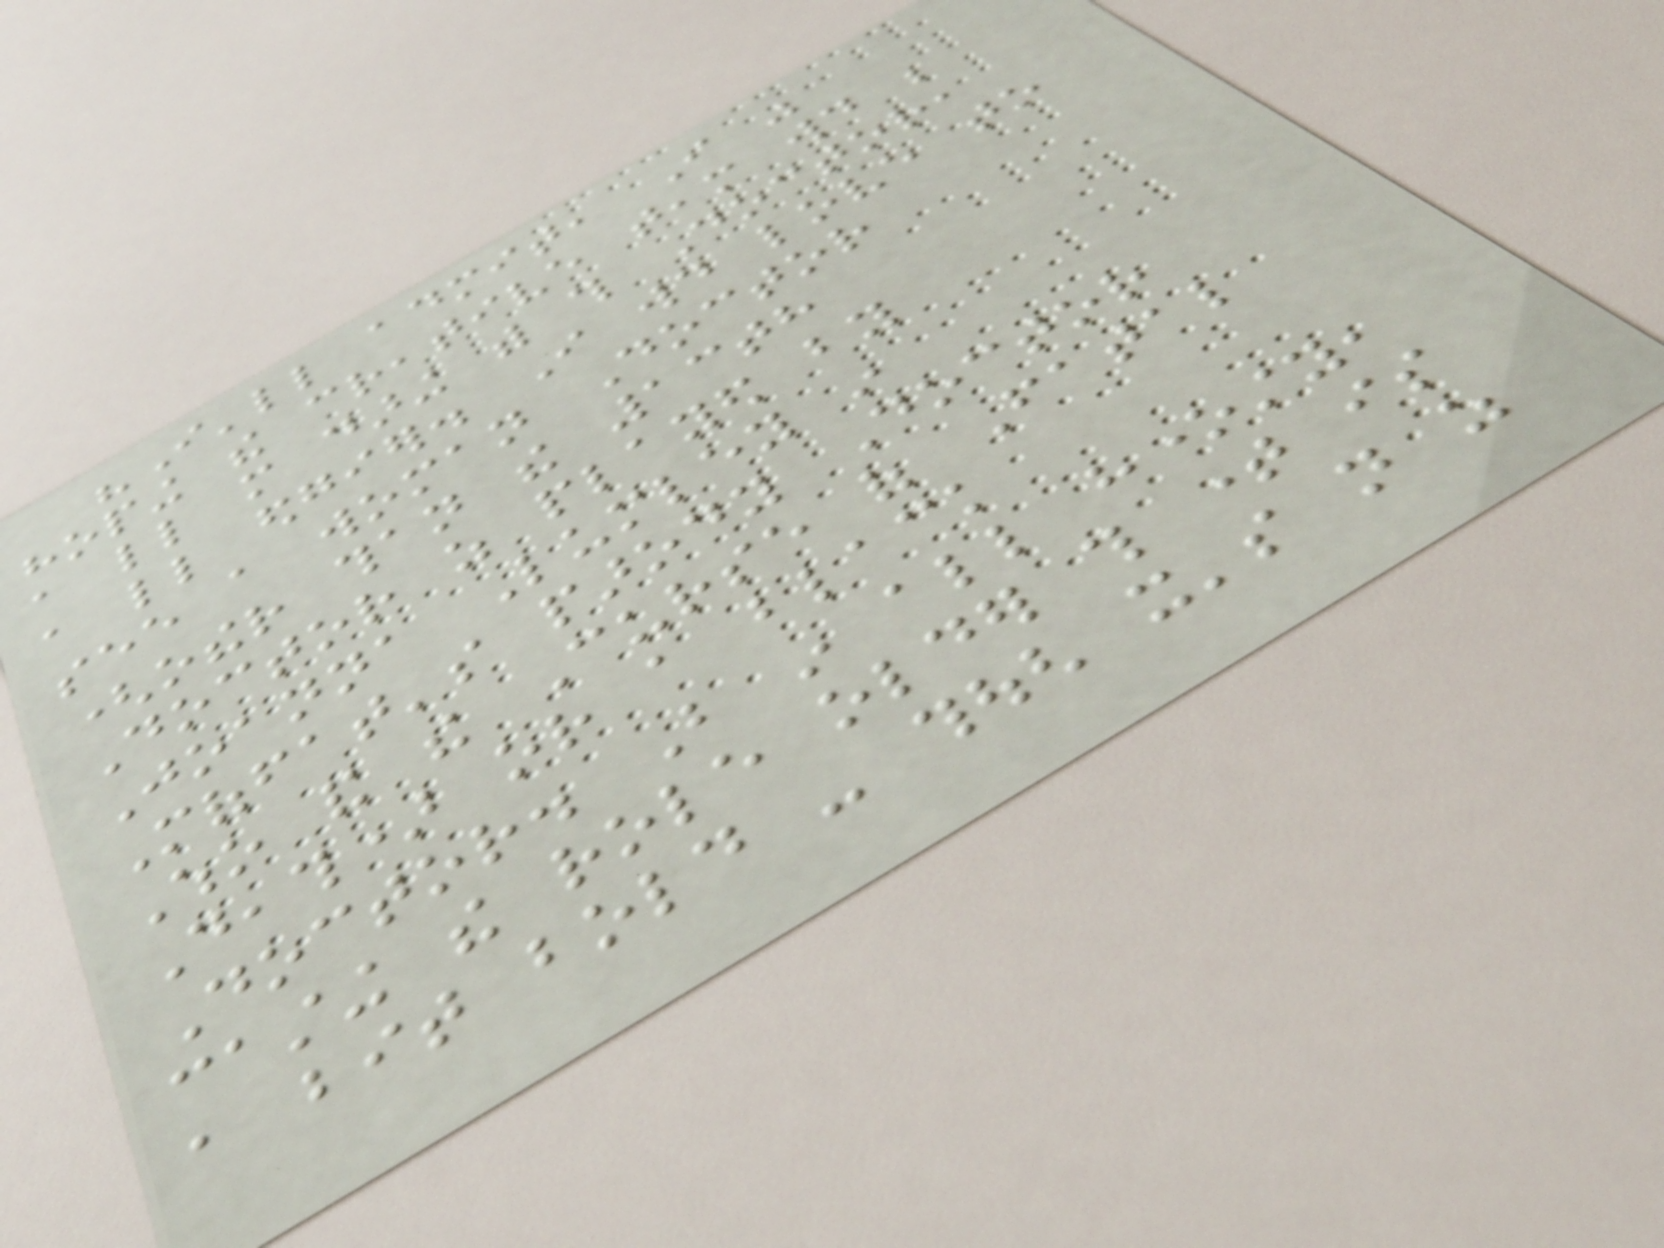"I'll admit, I was
hoping the creative team would be
a little more daring with this Doctor,
a little edgier. I would love to
see a woman Doctor
(other than the 13th
Doctor as played by
Joanna Lumley in
Moffat's parody Doctor
Who and the Curse of Fatal
Death) or a black
Doctor. But in all honesty,
casting the role older this time is
a bit bold - though it's not as
